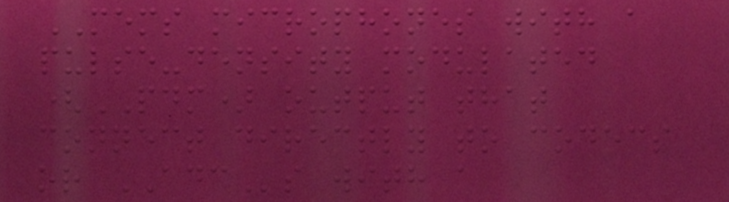MEMS microphones with a
pulse-density modulated
(PDM) output that
connect directly to codecs
or ADCs with a
